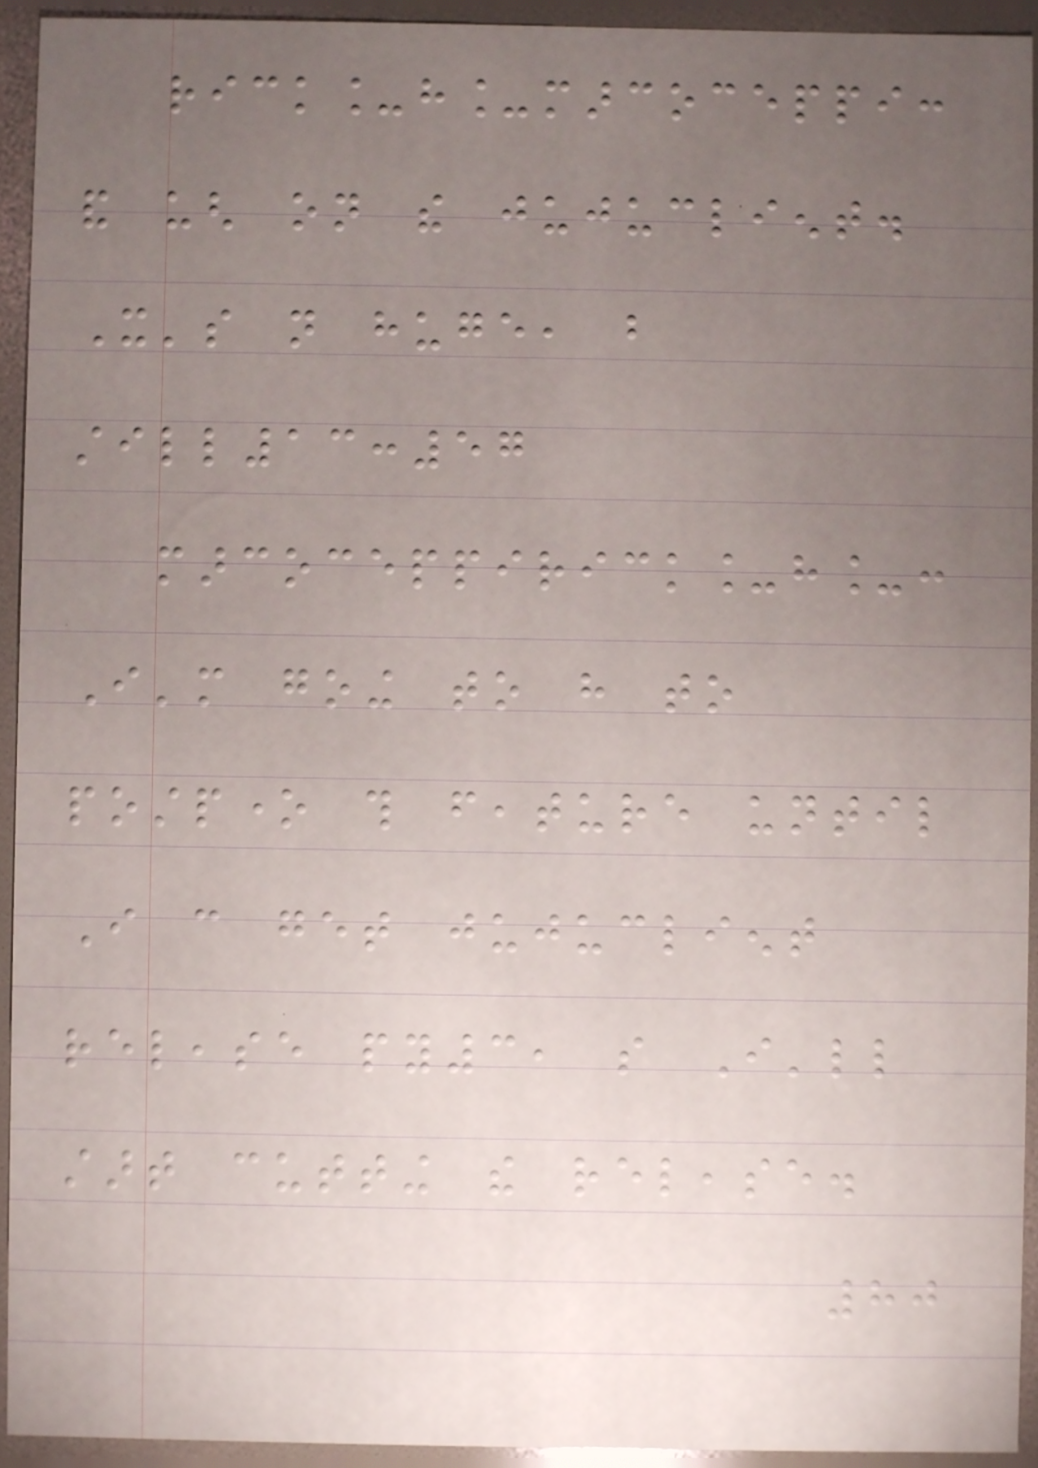rick_h_marcoceppi:
and ugh on the jujuclient.
It's not huge, but
still13:57
marcoceppirick_h_:
I'm going to have to
postpone this feature until
I can get jujuclient
release py3, so I'll
start cutting the release.
80
